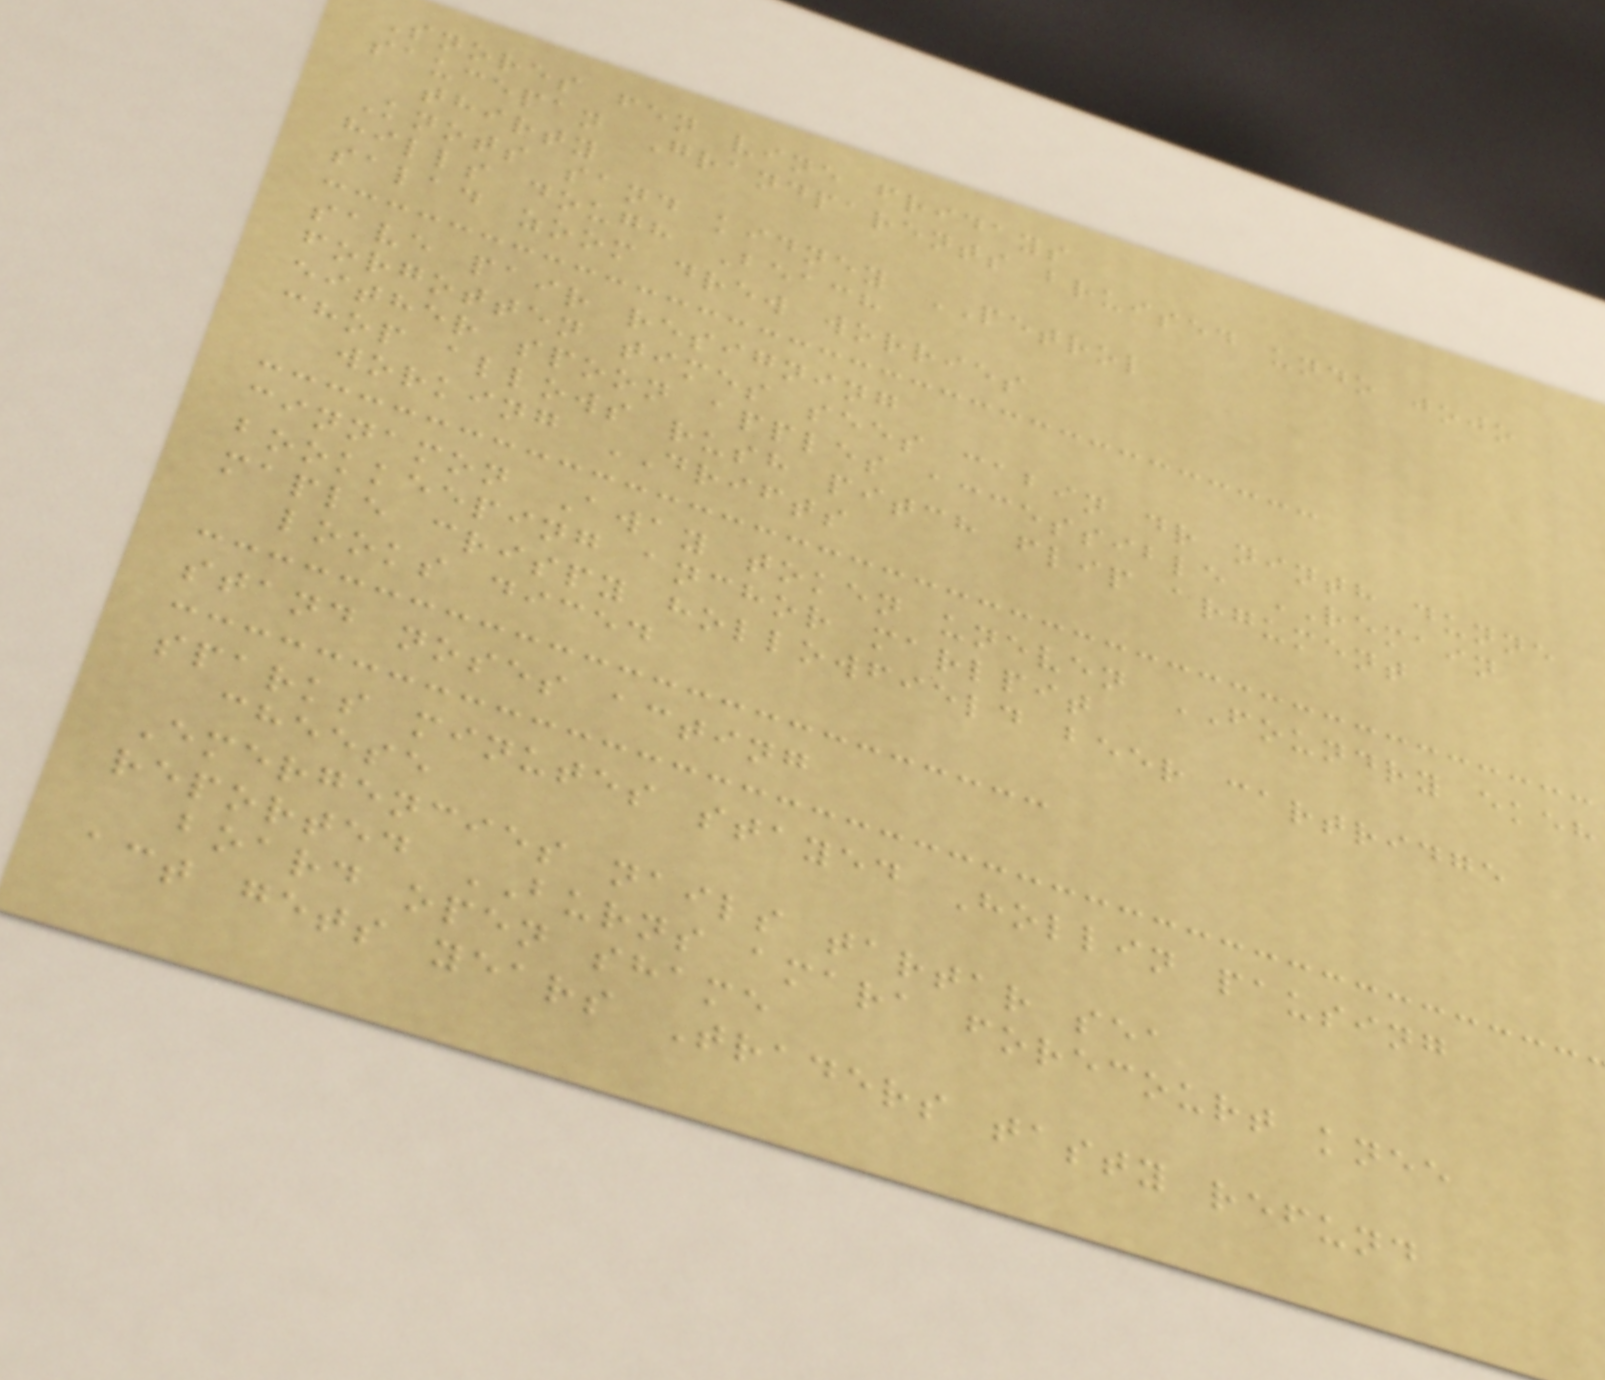Snores fen vine fridays
saucepan Grandparents bruised undo jojo
thirty
Knots sand kidney PETROL
hills dough Beach
salad zoom drew worries
save pair resigning
forgotten times sees cabin dr ninth dunne
either spoon apples accessible REMAIN
chop allows rush pitch flip argument
working DRIFTS
cinnamon Away token uneven FOUNDRY ekeh
bookkeeping anchor marlpit
maple crispy hollowfield beer cartridge
looks diced
stand noses acting
sparks minutes stayed Hollin pausing
cheese
Emergencies nails tartar sea
reported BURNS amara forecourt knee
board open shame
act gets years Traders tasty refund
